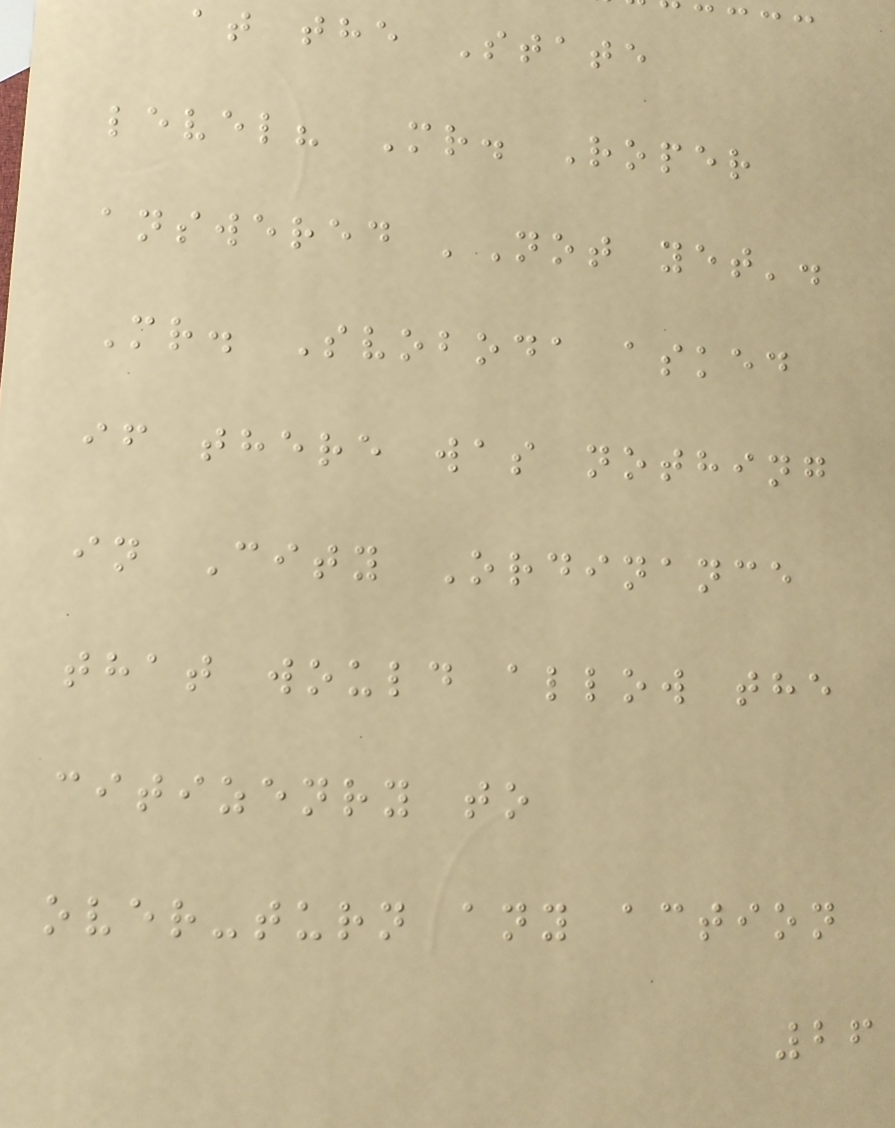at the State
level? Mr. Roper
answered 'Not yet'.
Mr. Svoboda asked
if there was nothing
in City Ordinance
that would allow the
citizenry to
over-turn any action
26
